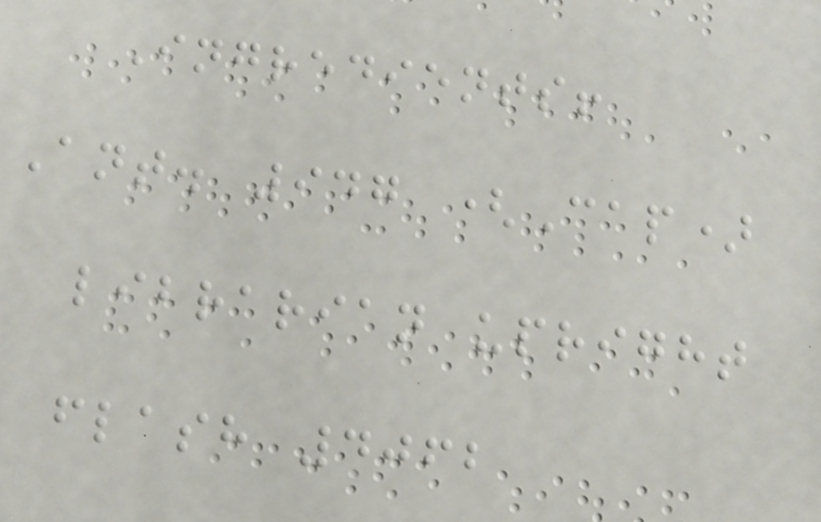Ingredients!
Ant. 947 (Cap)
librarian upright
flash 4062
